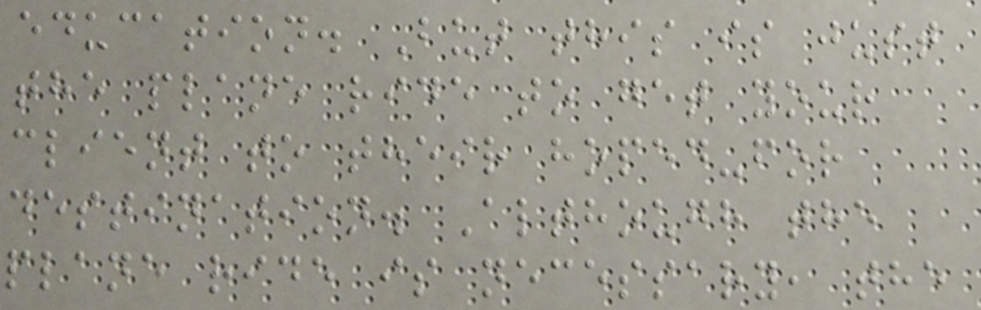education. But this is just
the plane ride to get your
client to their hoped-for
destination. Although the
plane ride is necessary, the
